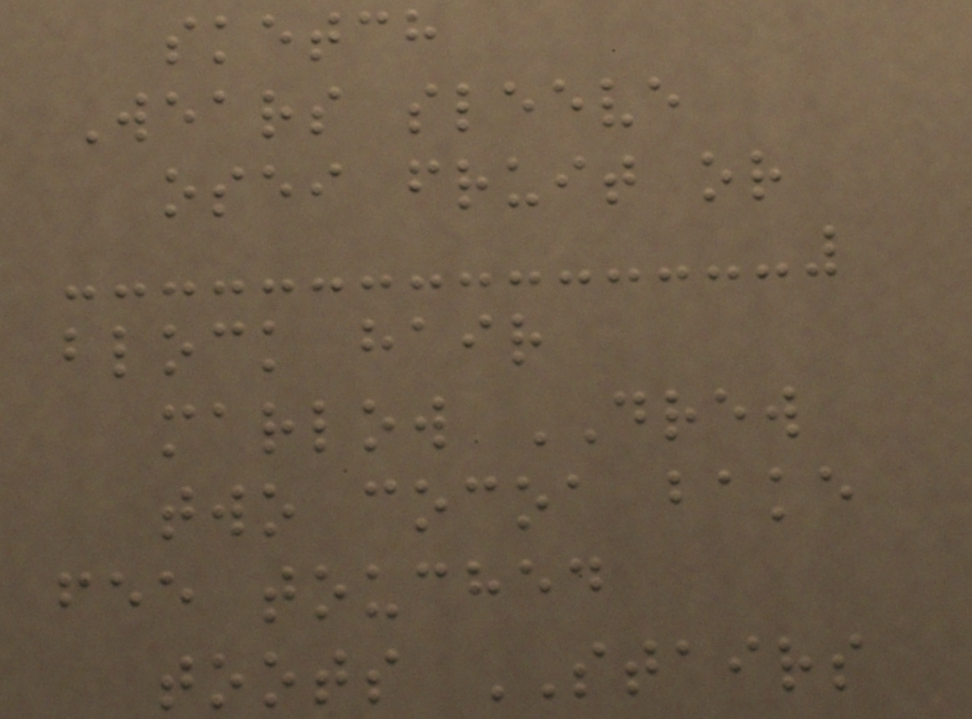sketch
Wears sleeve
osei fruit or
block hair
marlow DREW
two cocoa bake
fee touched
toots STAIRS
